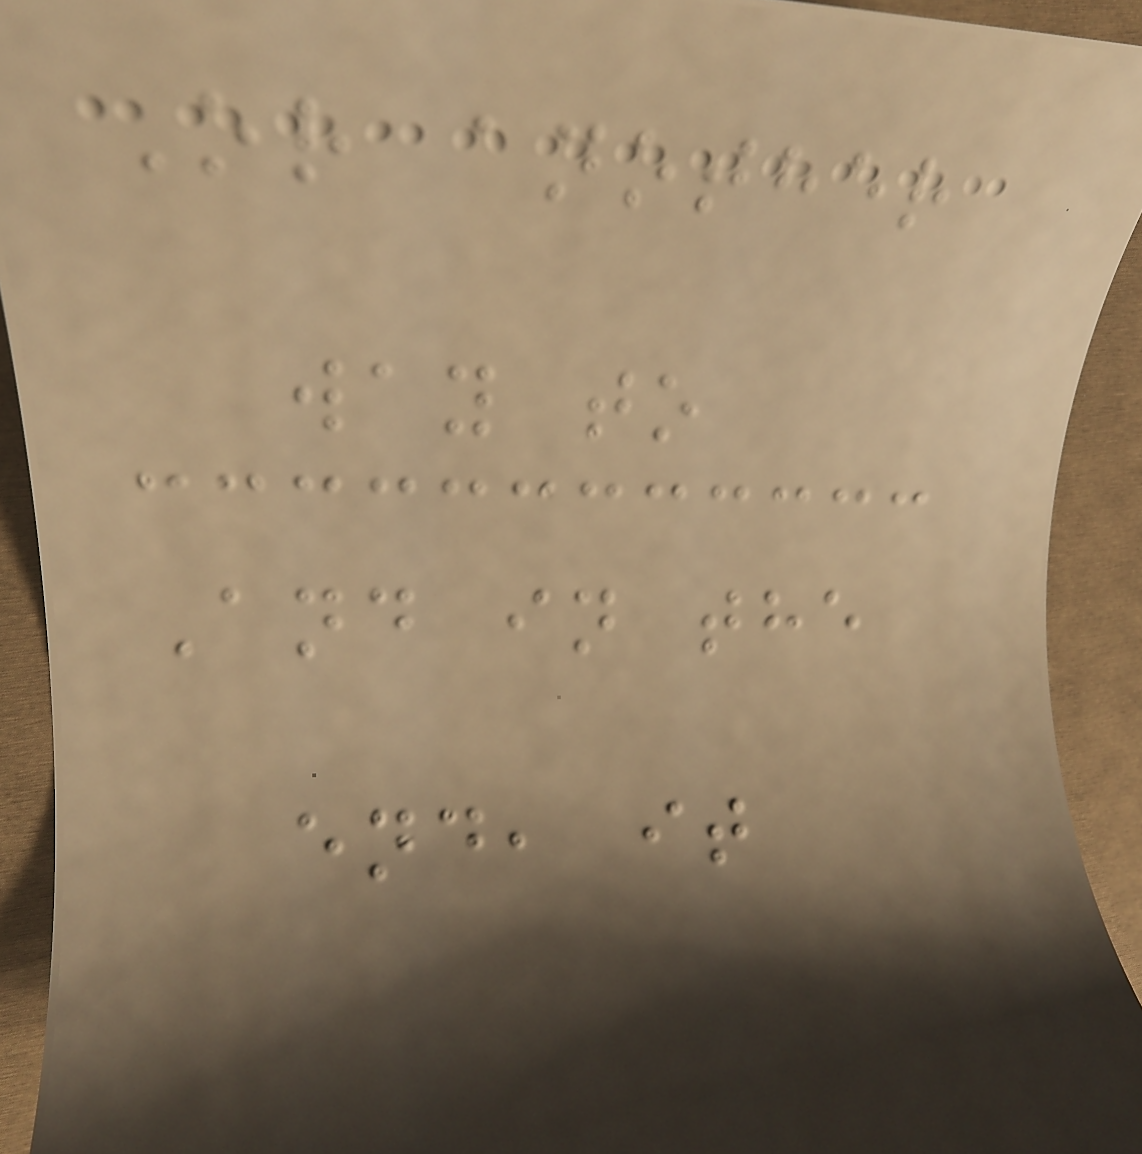Or another
way to
And in the
end, it
